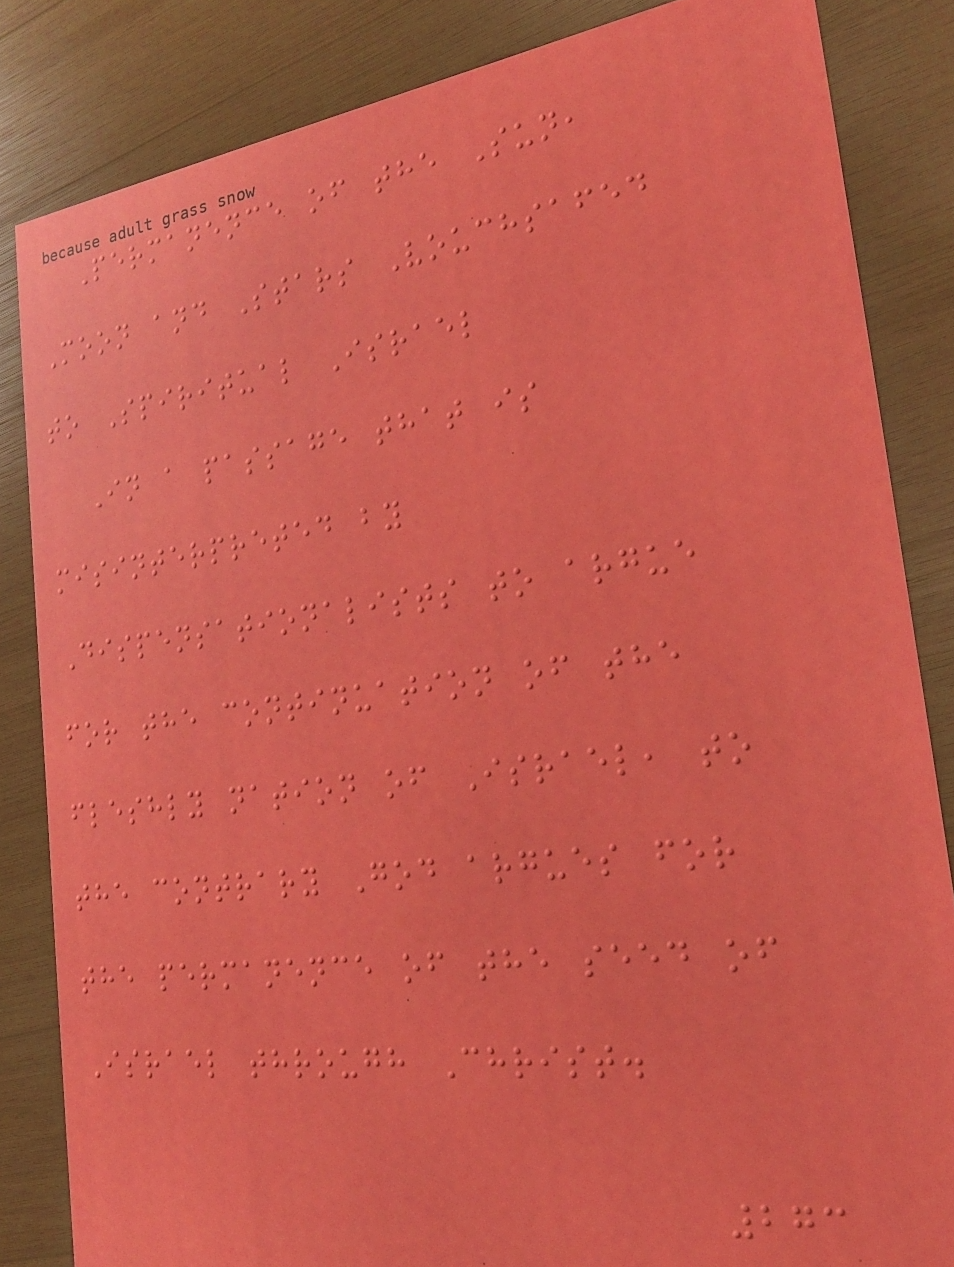Permanence of the Sun,
Moon and Stars Vouchsafed
to Spiritual Israel
In a passage that is
misinterpreted by
Dispensationalists to argue
for the continuation of the
fleshly nation of Israel, to
the contrary God argues for
the permanence of the seed of
Israel through Christ.
273
